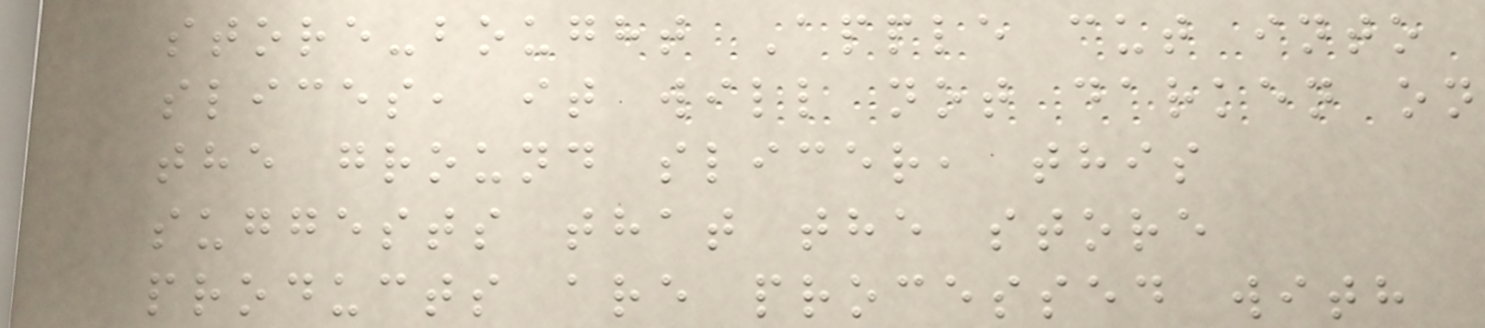store-bought Apple cut into
slices, it will not darken on
the ground slicer, this
suggests that the store
products are processed with
